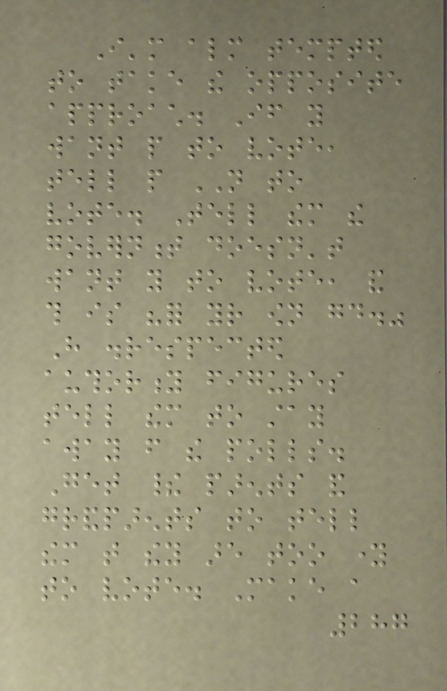I'm almost tempted
to take the opposite
approach. If you
want people to vote,
tell people NOT to
vote. Tell them the
government doesn't
want you to vote, and
this is "for your own good."
Have disrespected
authority figures
tell them to stay
away from the polls.
Get their parents and
grandparents to tell
them that they are too young
to vote. Make a
287
